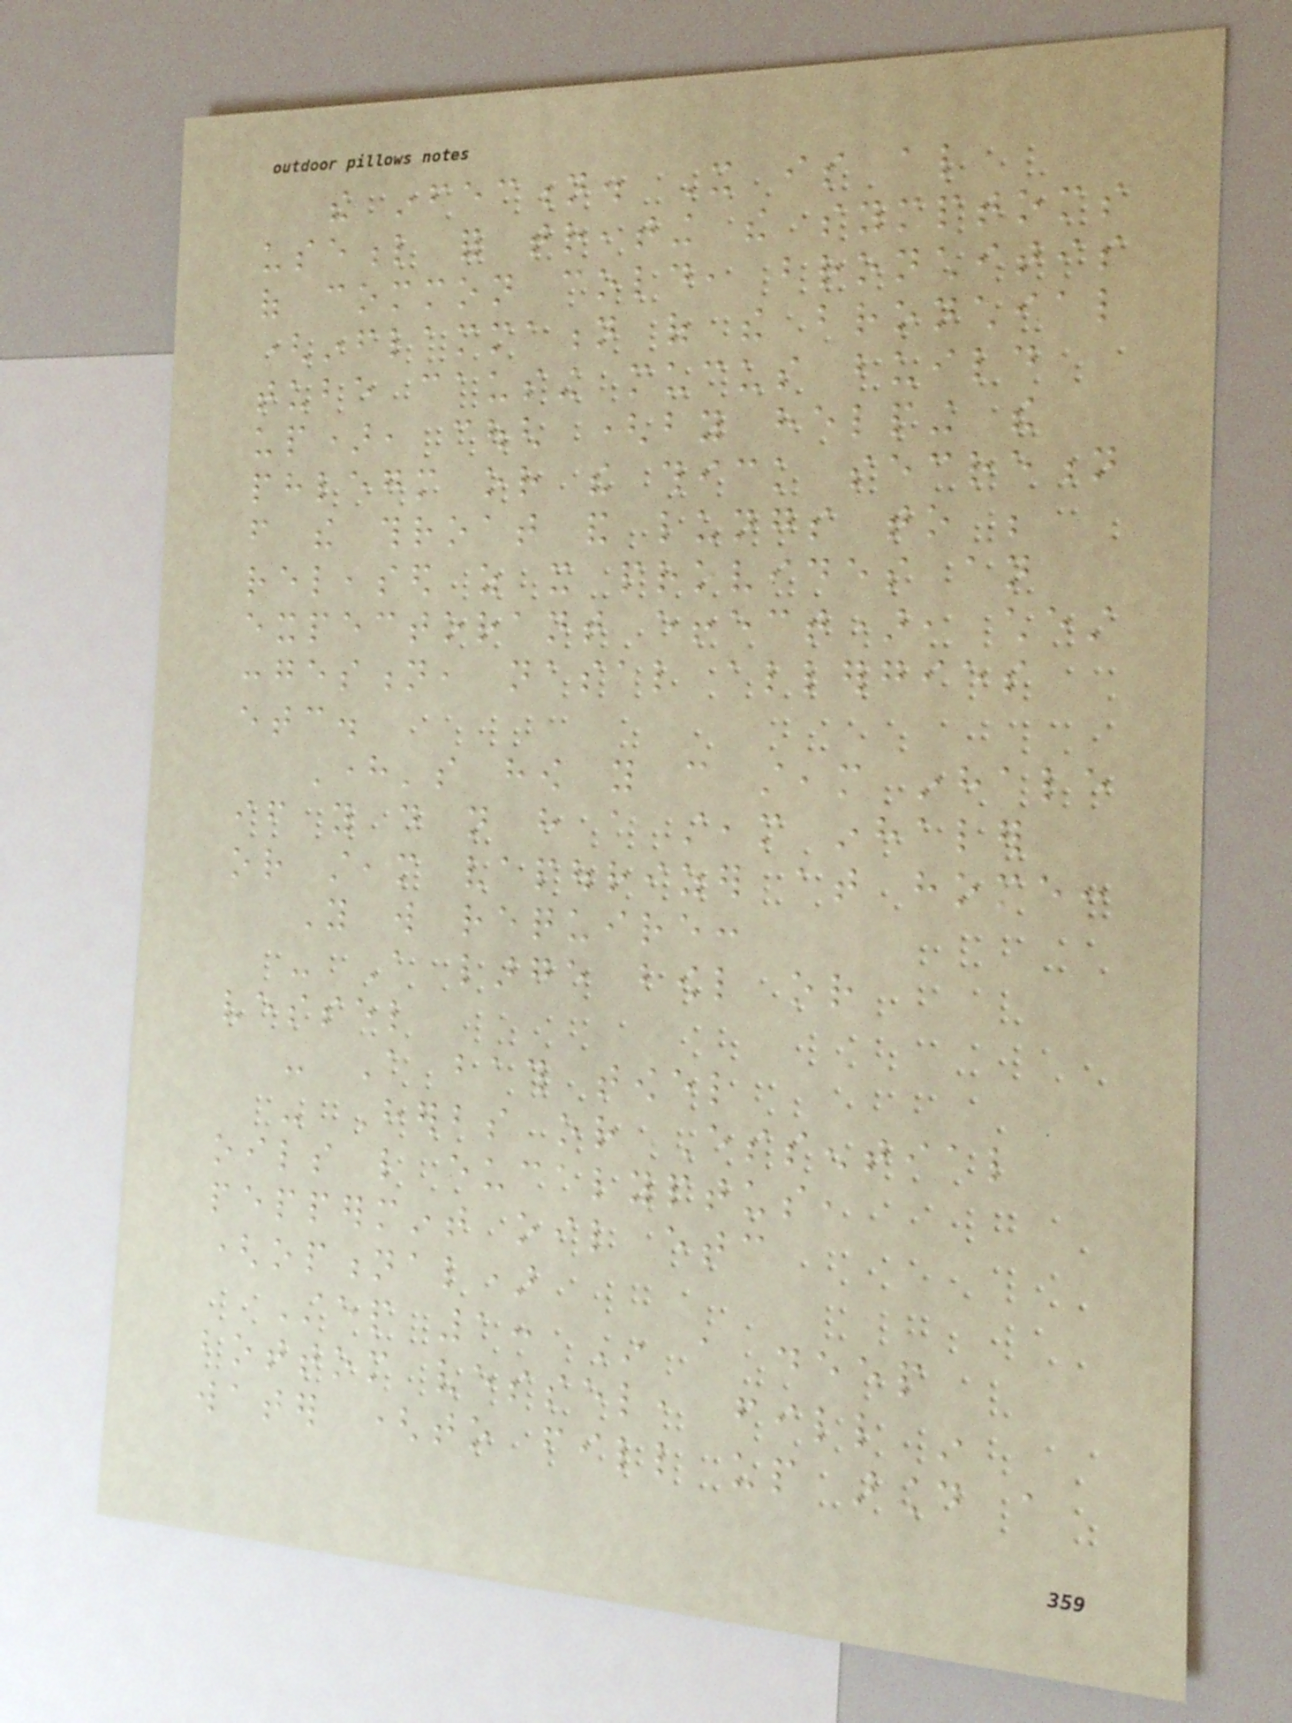the infection. It is also
useful for treating the symptoms
of common cold, bronchitis
(inflammation of the bronchial
tube causing mucus build
up), cough (by helping the
phlegm or the thick secretion
from the throat and lungs to be
released as it provides an
expectorant effect), chest
congestion, nasal allergies
etc.
Here's how you can steam inhale
if you do not have a steam inhaler
or steam vapourizer at home:
You will require:
- A large bowl or
vessel
- A bath towel
- Herbs or Essential
oils like eucalyptus,
peppermint oil etc
(optional)
Step 1: In a deep
bottom vessel, fill in
water (to fill up around a
